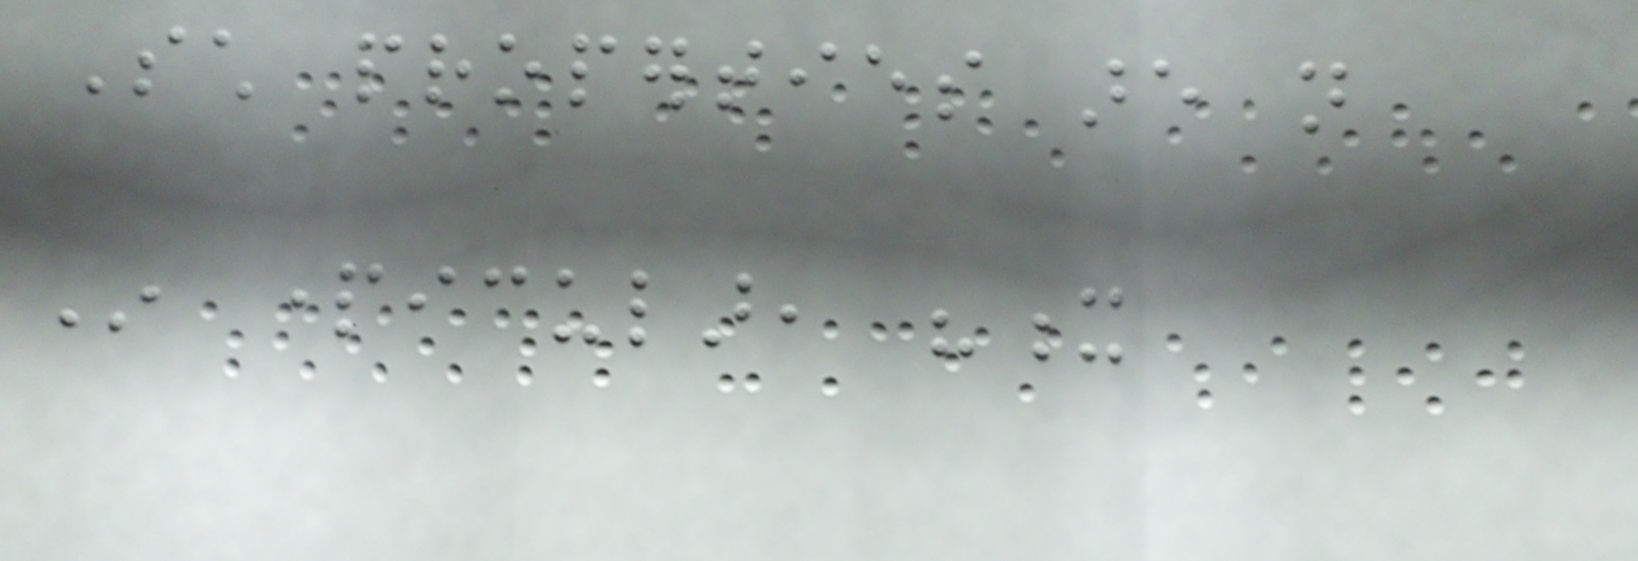Such properties are not
In particular, "x
